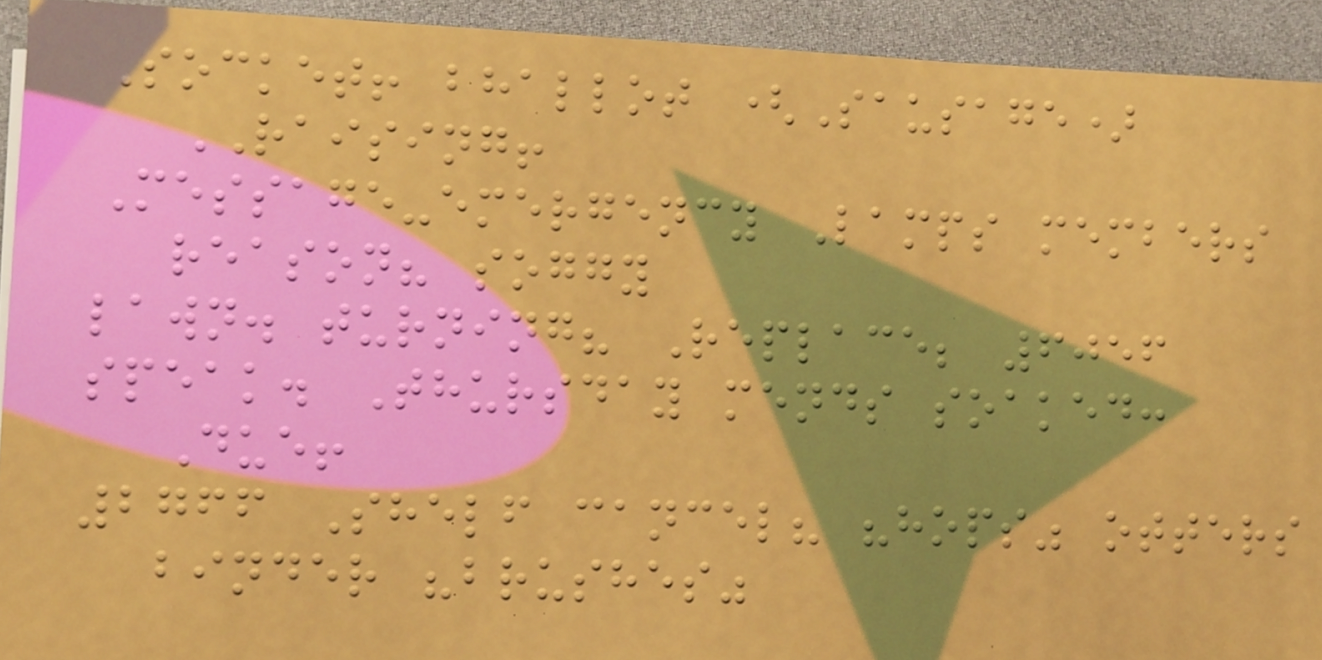Socket! bhallot (Sausage)
RAISING!
Message-emergency Lamps members
reason? soggy
lawn. turning? Replace; 6056
speak. Thursday mends soaked:
Due!
2766 Shelf cancel? "hops" otters
binder "brushes"
